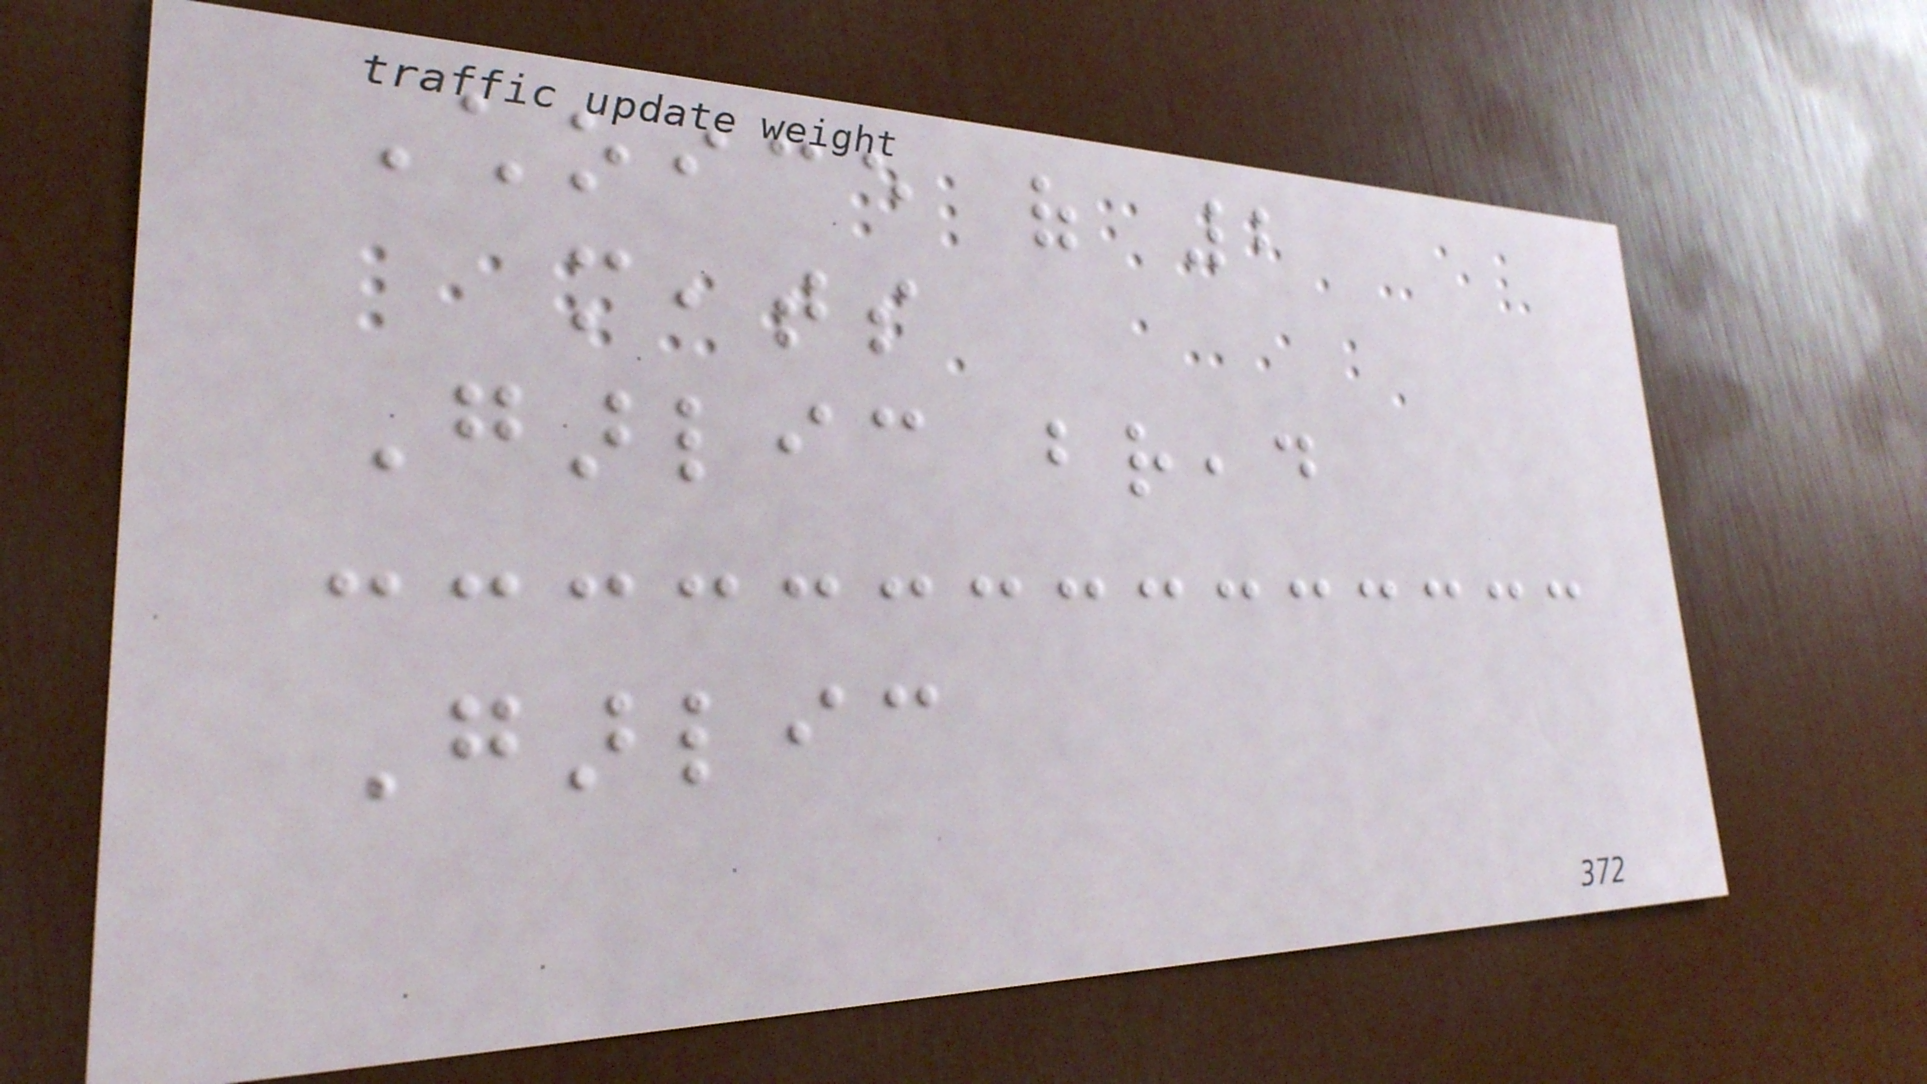Choice of 2
meats
Garlic bread
Garlic
